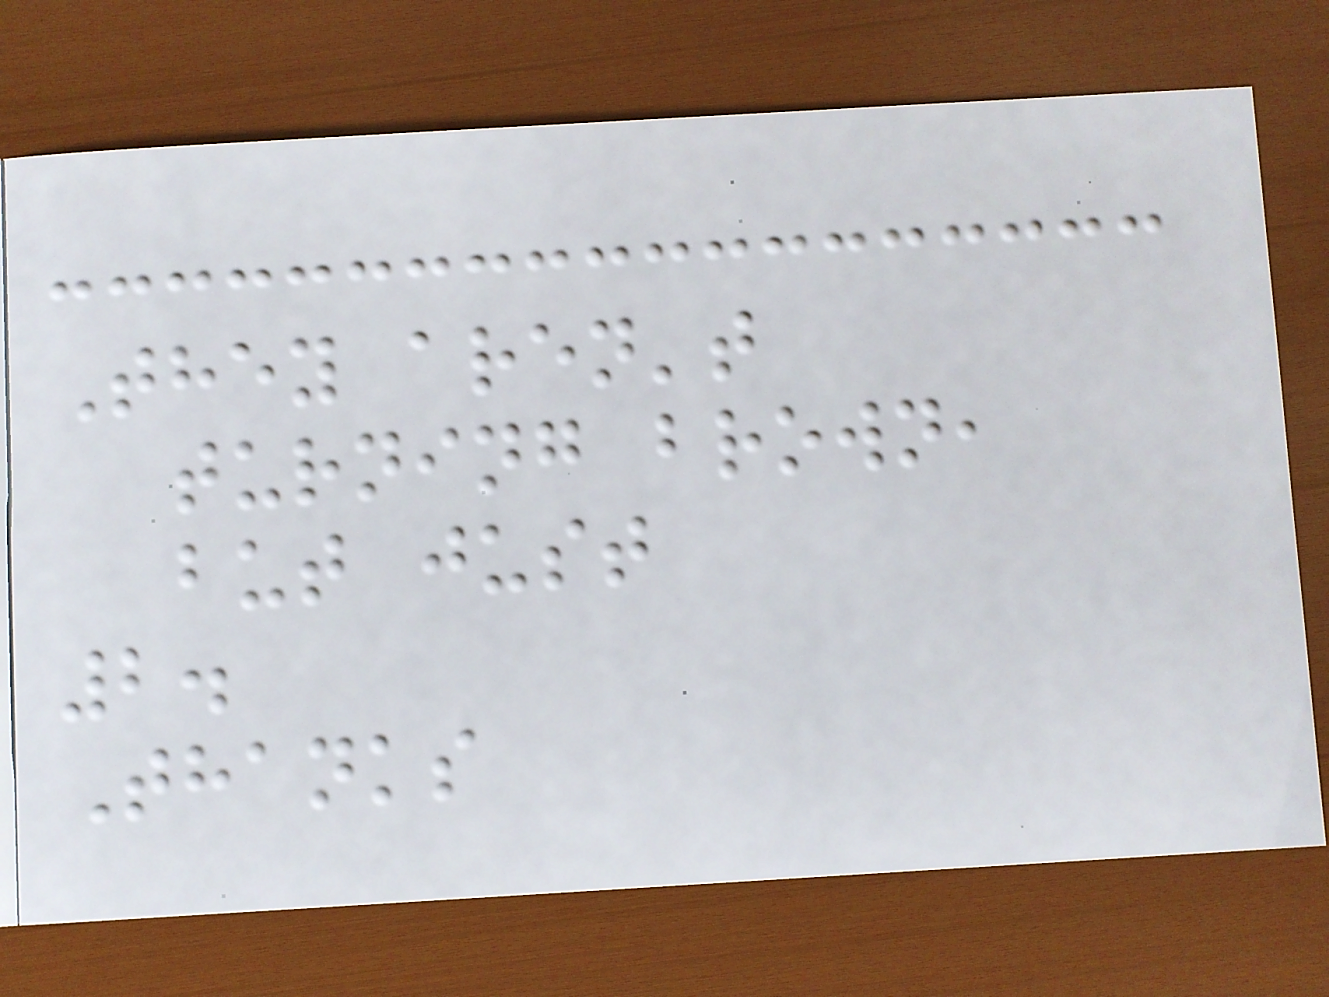They aren't
turning brown,
but just
2.
Thanks
